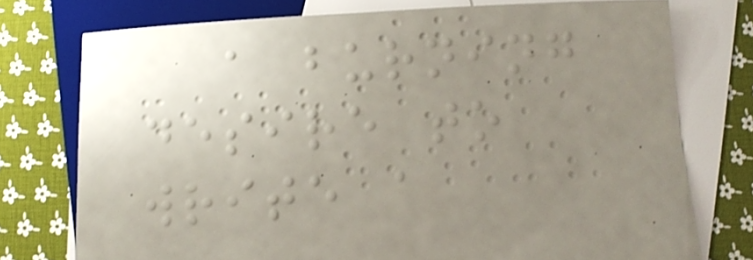a burning
desire to
write a
